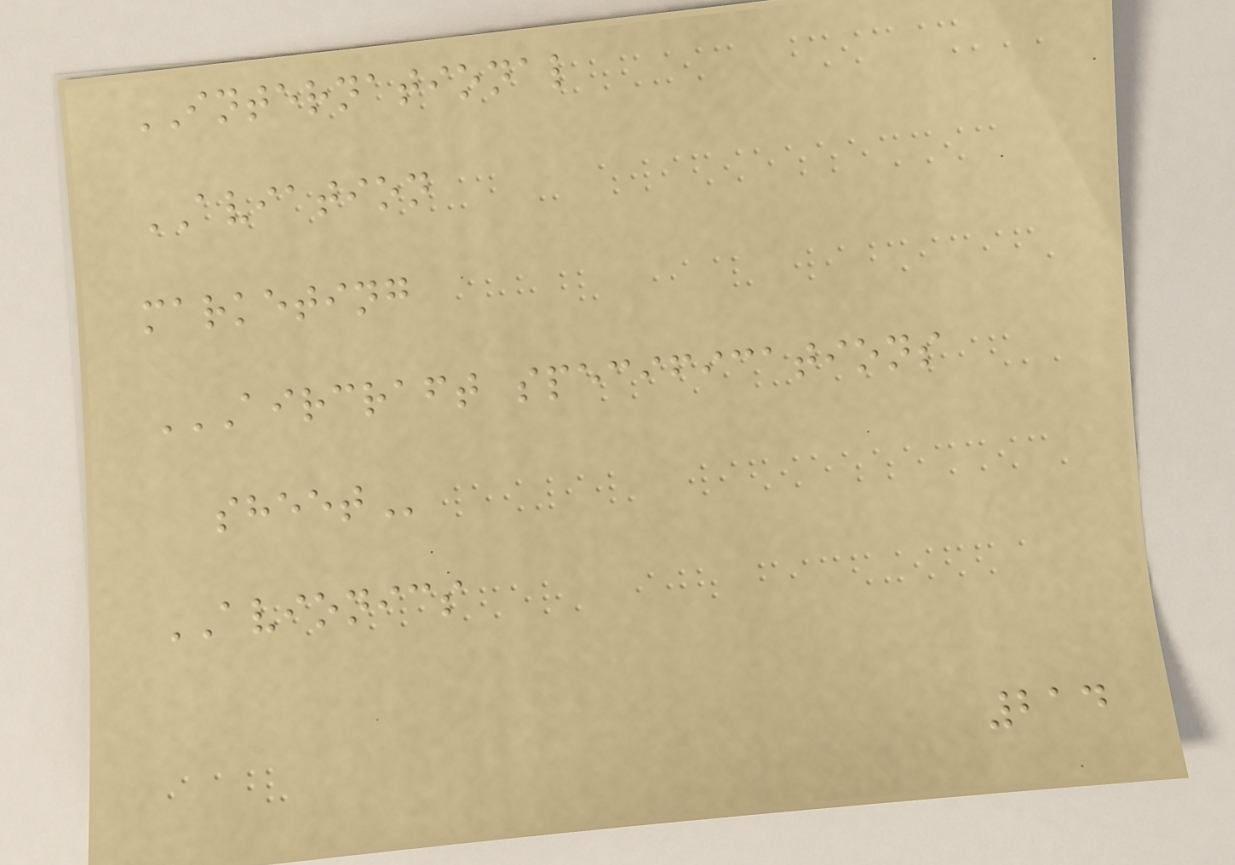INTERNATIONAL
AVIATION
marketing
AIRCRAFT SPECIFICATIONS
SHEET
AVIONICS
214
